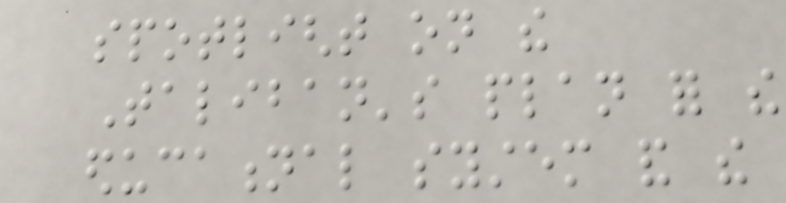spotlight on the
Taliban's plan for the
educational system and the
